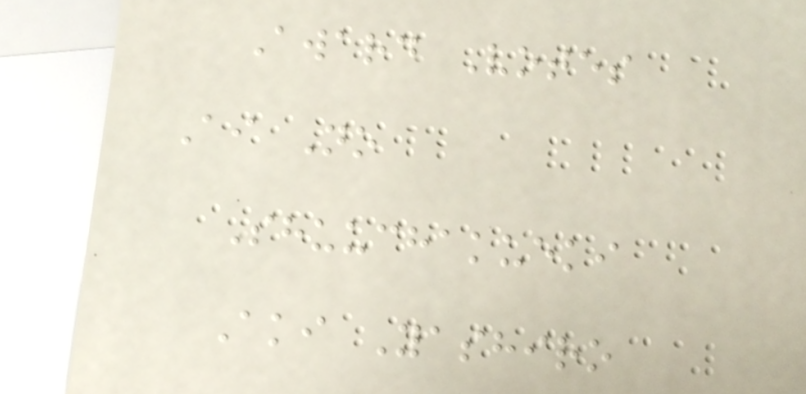Award Votes
Ai No
Shuuchakueki
Aki Yashiro
